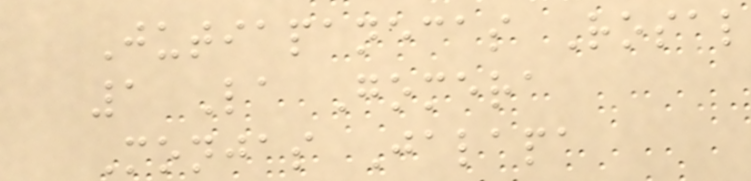Jutiapanecas Rosal
1 La Gomera
Monjas Jalapa
